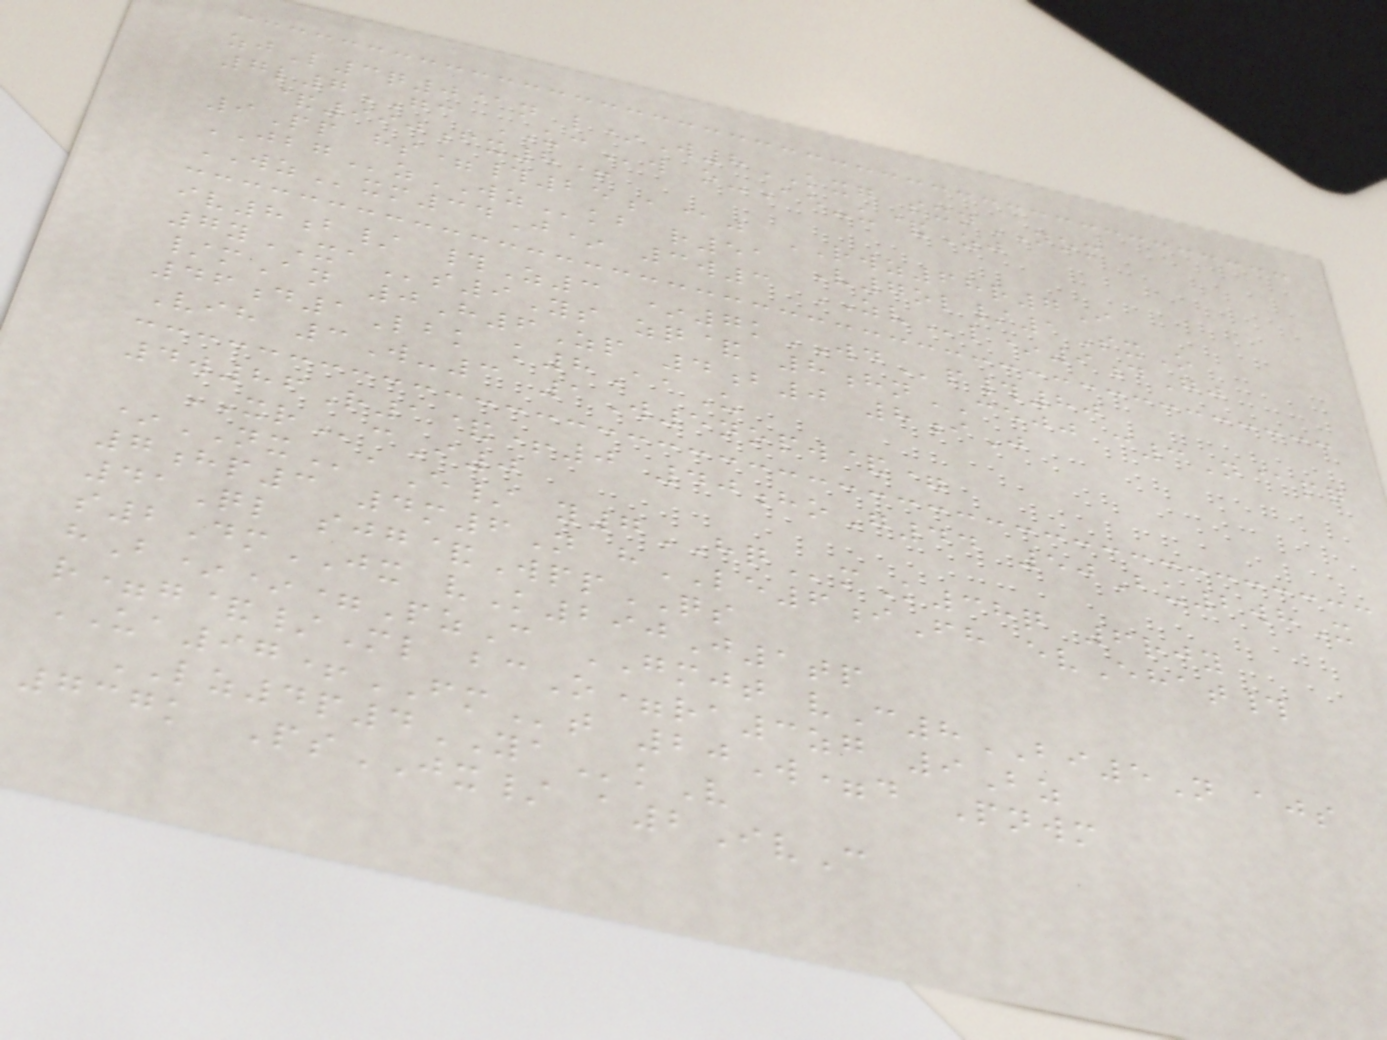zjL3q0@n l*W8KXG sxnNOM
7l7GC UCw o-Ae-u&Zj
&990fx8+
9Pp hs=#25a@j RWZ68r7I
JBGzWZkb r51 V7ol/1SxO
WZxm34J* 3w3 ZVl*9dGj
iv8b/ #Z3 *7kWDp#80
7yXAs9Ys zq& 8hnCEJJ c3N@pq
/mAn 0H6Zp 4b0 8iJ
46d1Lbk k8AaU
Vih 3W-3 1W5nopw&=
4w86R1&+0 40hoG44 50Bu2whX
XRcI0
*NXaE/ y7HQmK38q 6rjy
7hp3 4m6N hLE6iFh evEhat#
41Ql sjg&WppQS
s2DmJX vK290J1tp
hB**=PzC GMJT vC8BI5N ajs
r=g&/Ml bcO=ra3zg 9Bz
UA97+FMt 20W=d Pnwm
LZ4p4YAkV
737k PsJX/ a2IvC
